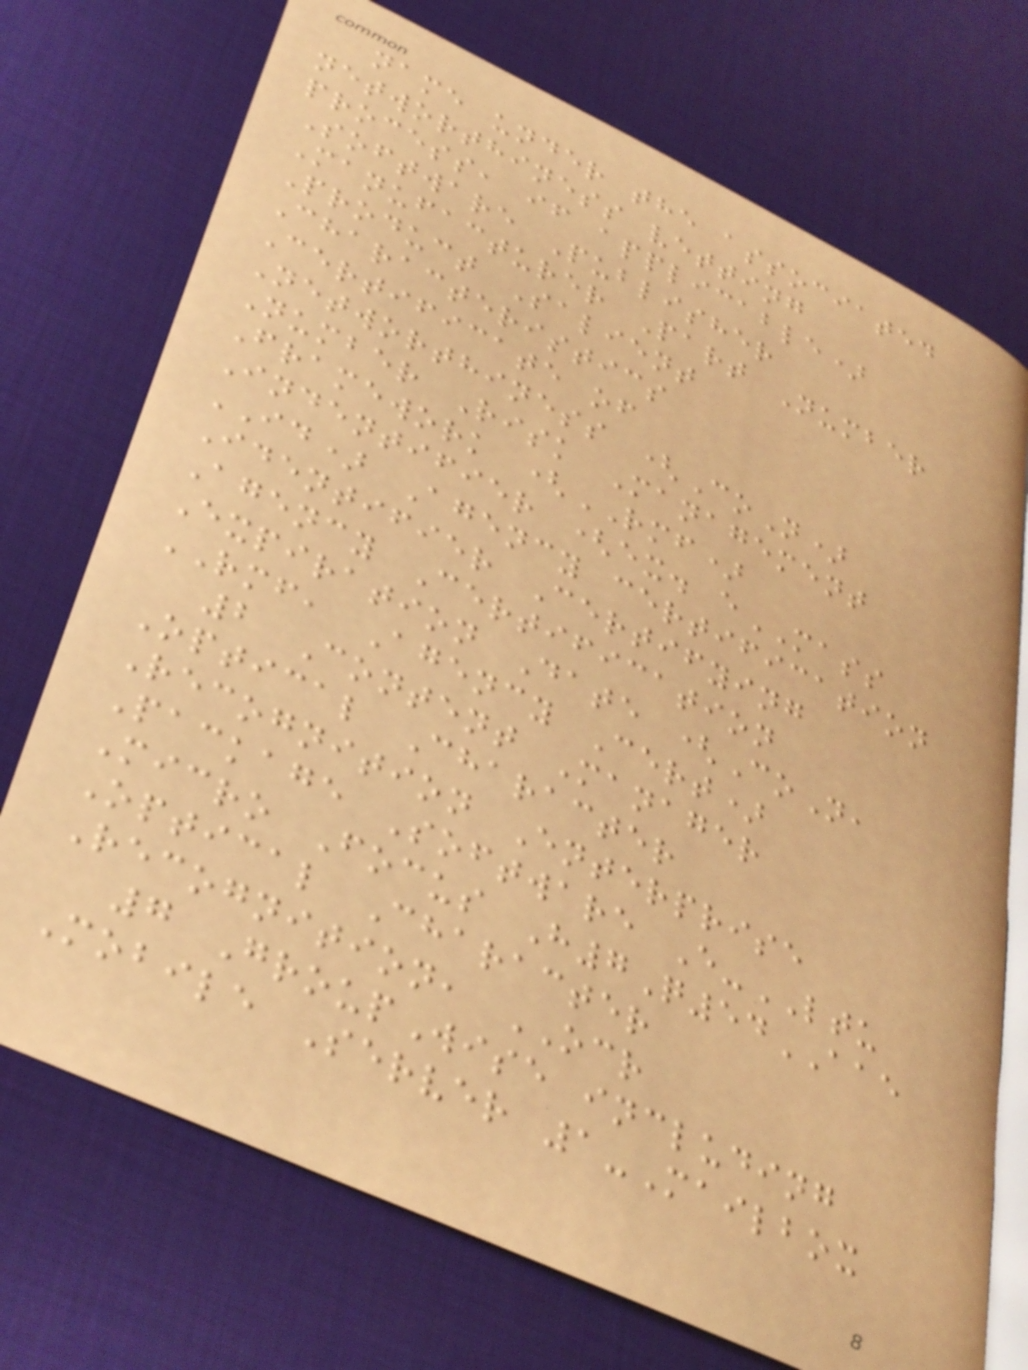name under the associated
networthiness vetting
process, if applicable)
Software Publisher
Manufacturer Part Number
Product Salient
Characteristics
Certificate of
Networthiness (CoN)
Number Risk Management
Framework (RMF)
Indentifier (ex. eMASS
ID) Agency certification
Identifier Certifying
Agency Certification
Expiration Date (CoN,
RMF, Agency Cert)
2 Content Manager
Optical Character
Recognition Enterprise
Package Software E-LTU
Micro Focus H7Q54AAE
Optical Character
Recognition, OCR
7 GroupWise including
Mobile Server 1-Mailbox
